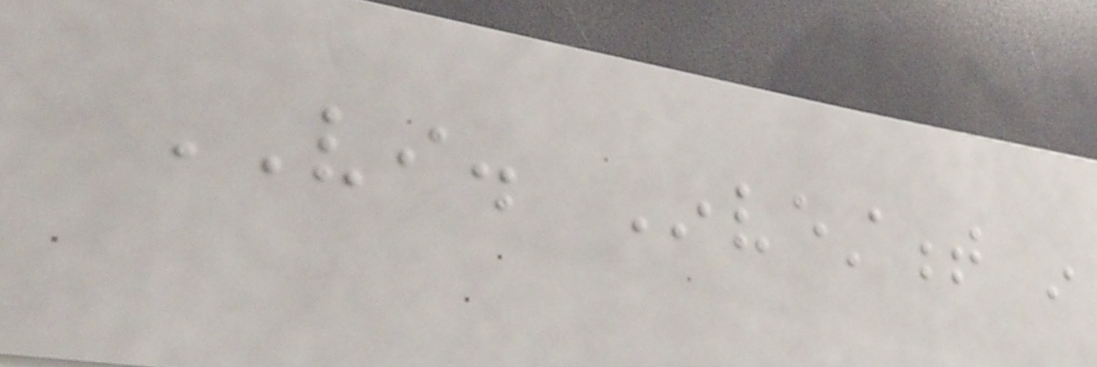VI. Investment in
